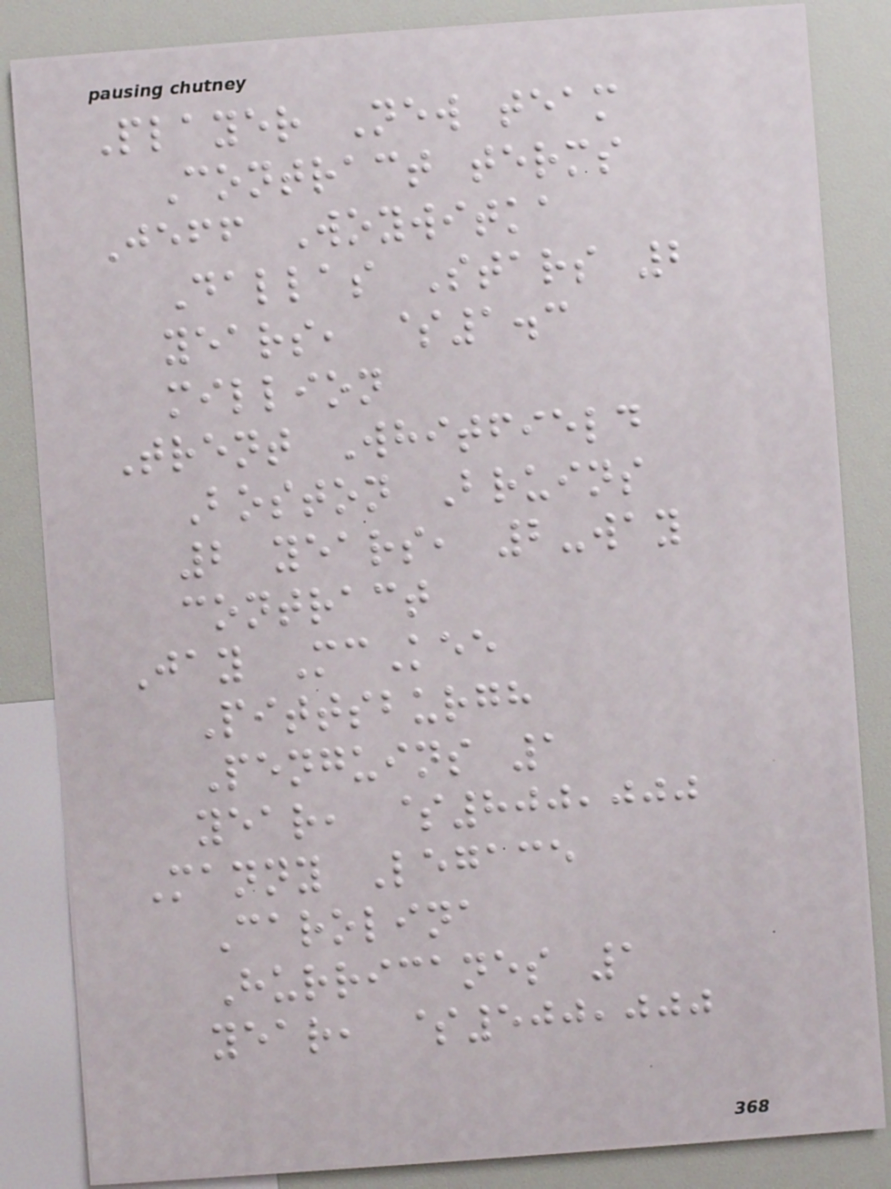Player New team
Contract terms
Jeff Woywitka
Dallas Stars 2
years, $1.3
million
Trent Whitfield
Boston Bruins
2 years, 2-way
contract
Jay McKee
Pittsburgh
Penguins 1
year, $800,000
Manny Legace
Carolina
Hurricanes 1
year, $500,000
